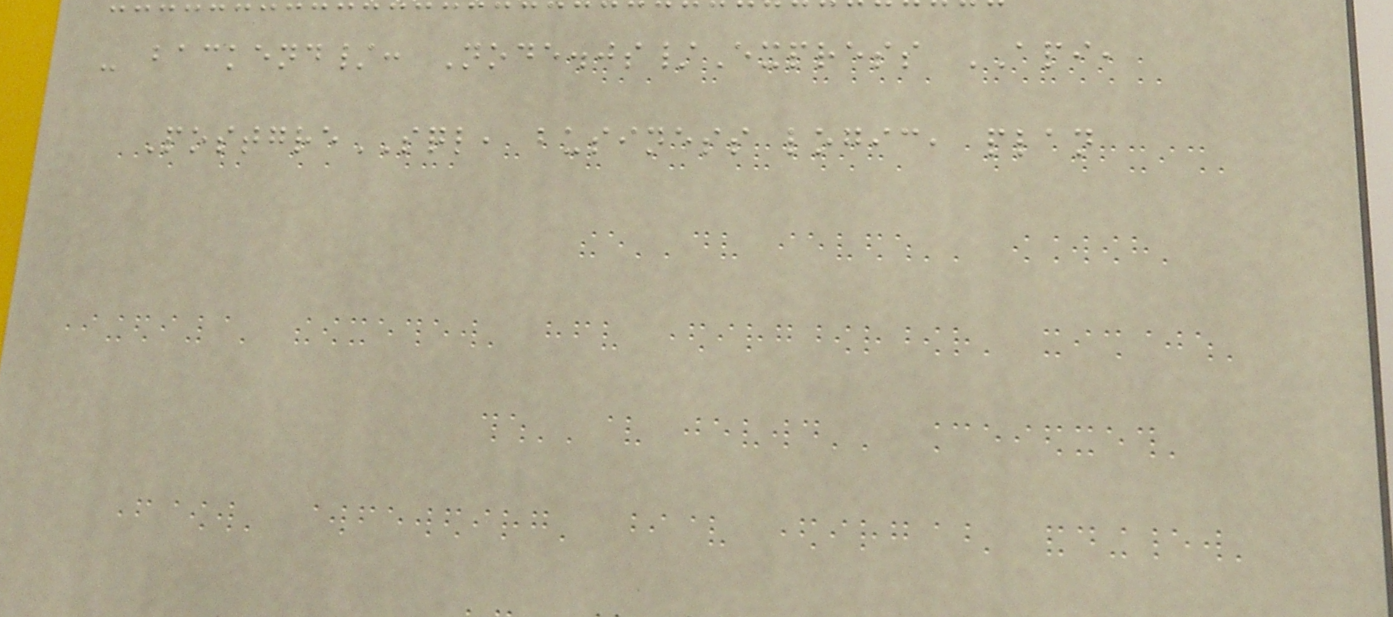- backend/: Node.js/Express API,
PostgreSQL, business logic, plan
